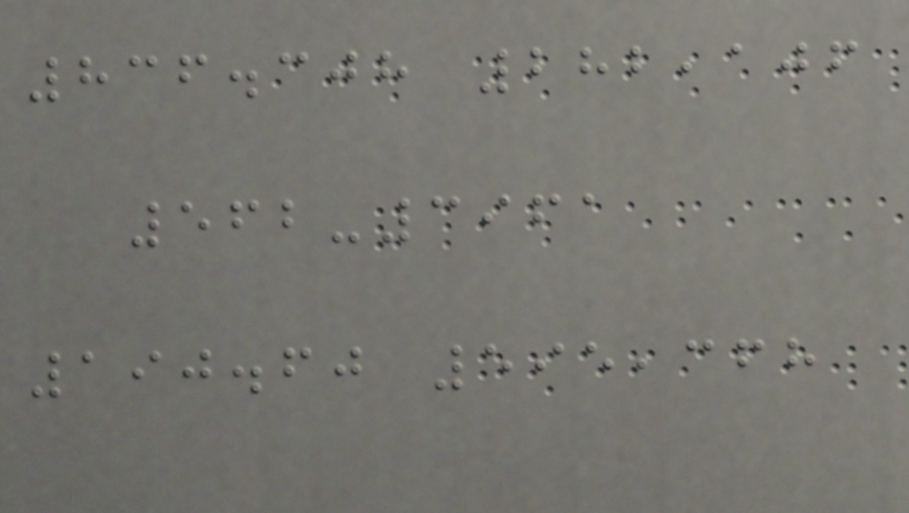836.308 282,106
562-3961
190.60 595,368
